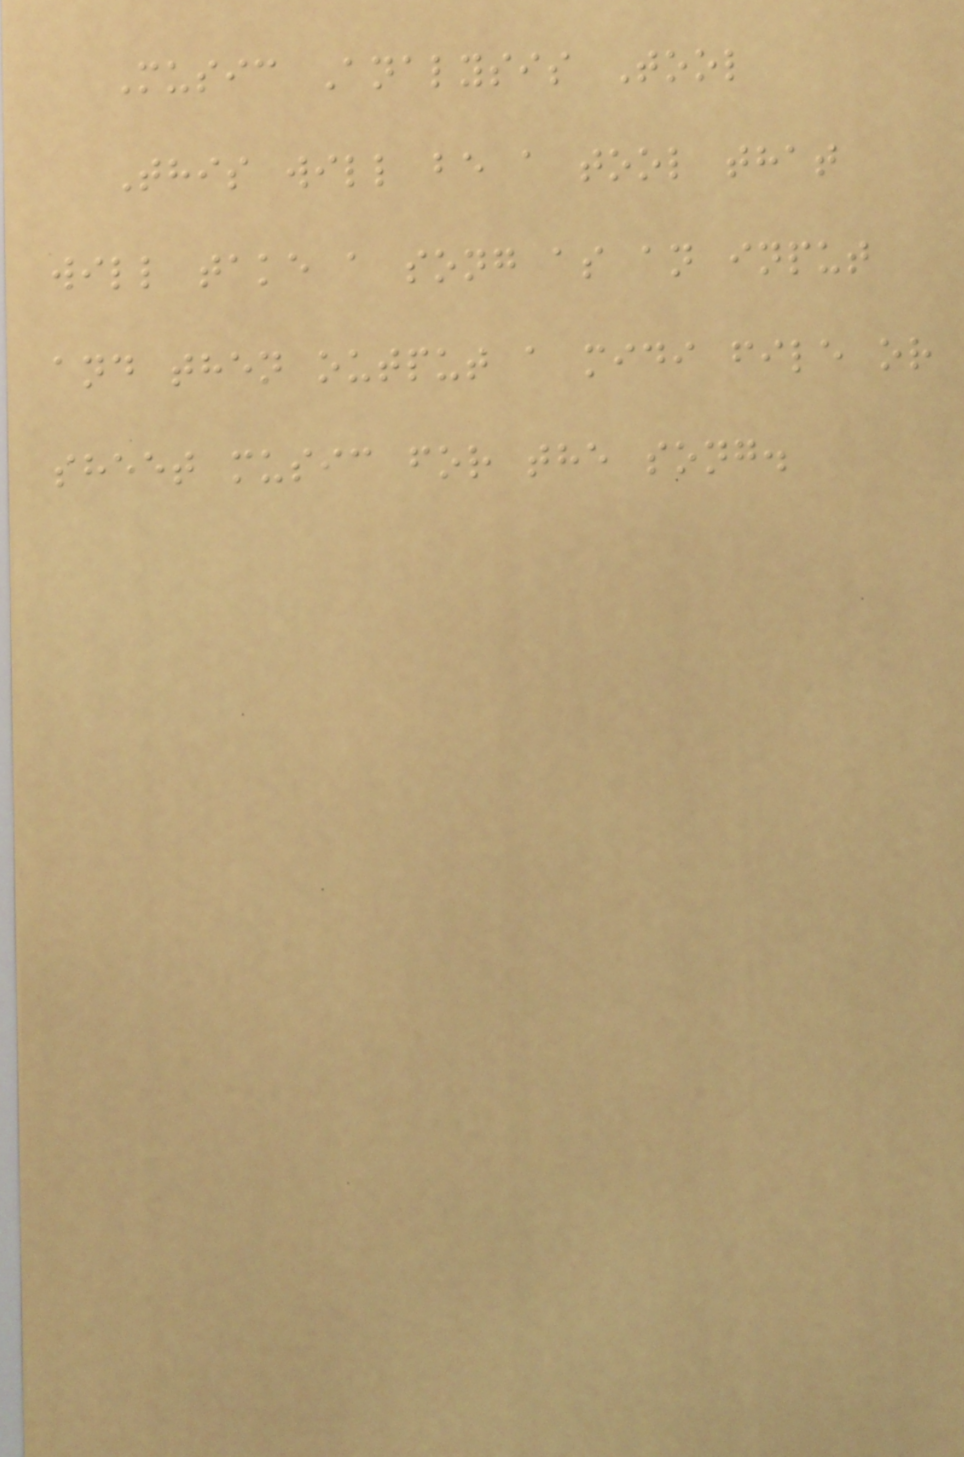Music Analysis Tool
This will be a tool that
will take a song as an input
and then output a midi file or
sheet music for the song.
